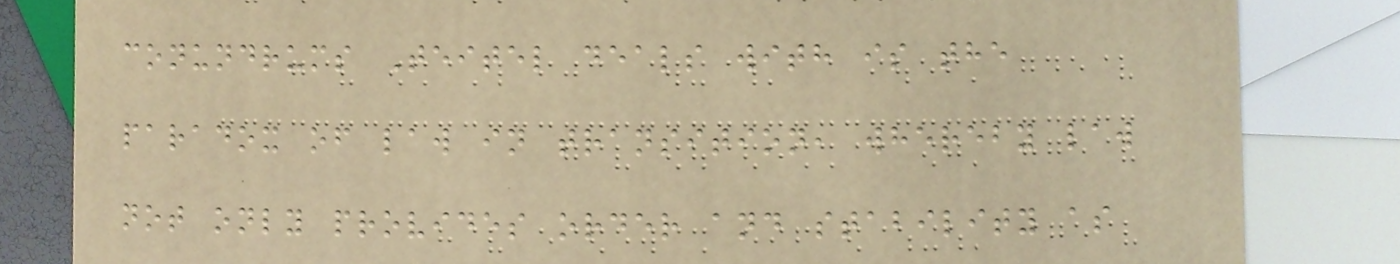conundrums Teitel deals with is the
paradox of law in transition, whereby law
not only provides order and stability as
